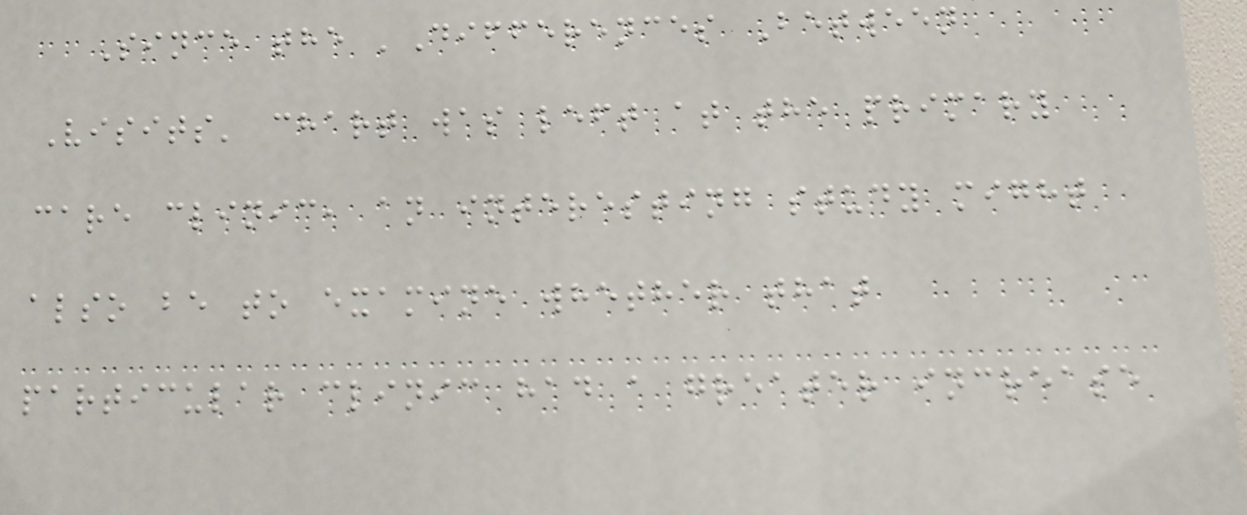Since the 'Differences Between
Visits' chart was left at the primary
care clinic, an interesting study might
also be to examine whether that
particular clinic had a greater increase
